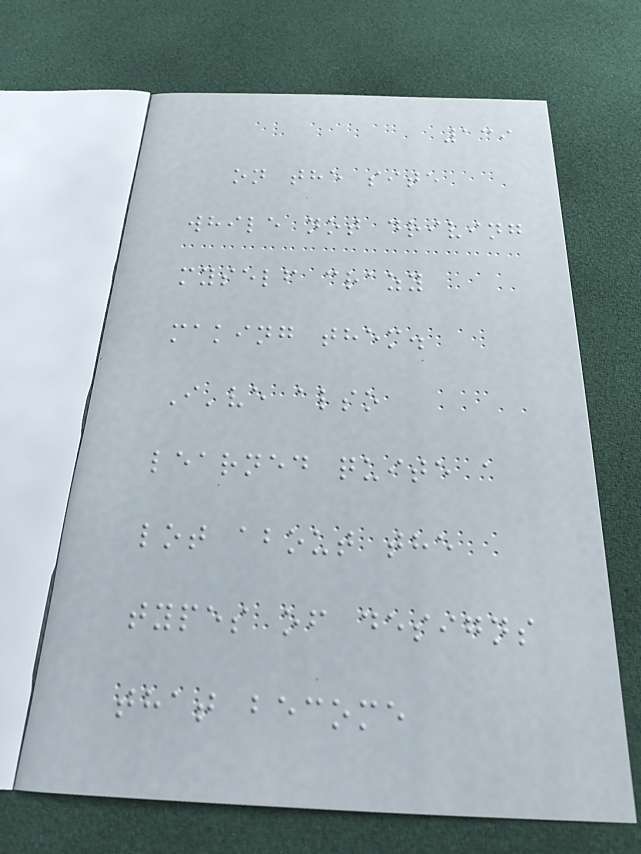139
on the site
while not driving
myself crazy
making them.
I've also
learned quite a
lot about the
types of designs
that become
